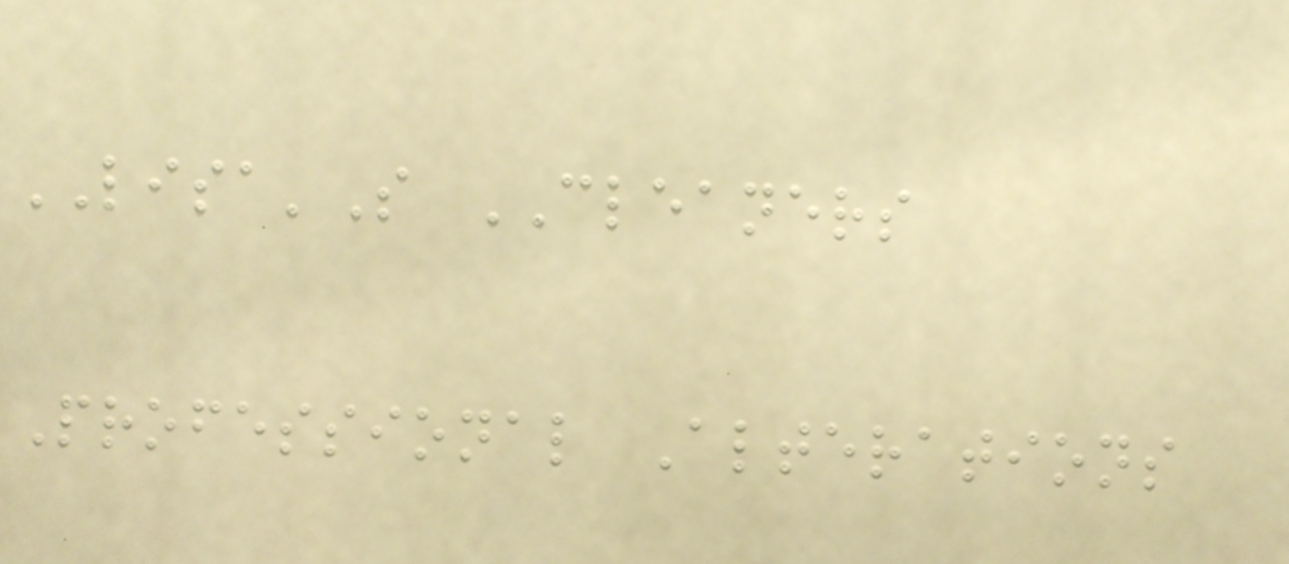LISA'S CLEANERS
Professional Alterations
